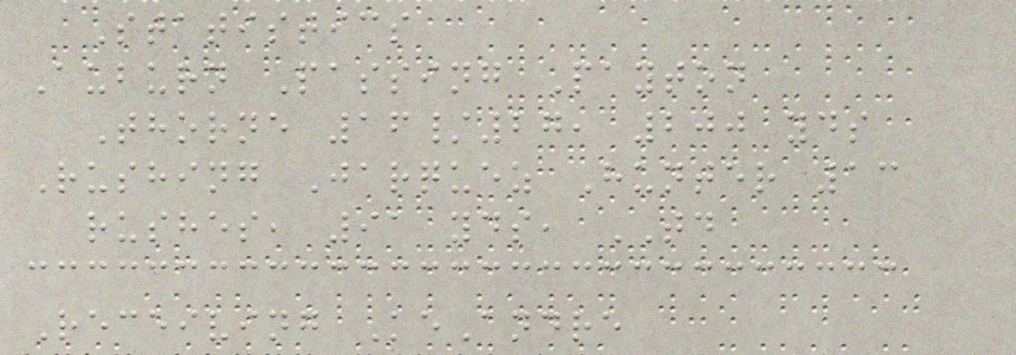Statistics
Auburn Passing Payton
Thorne 16/27, 200 yds
Rushing Jarquez Hunter 13
rushes, 91 yds, TD
Receiving KeAndre
